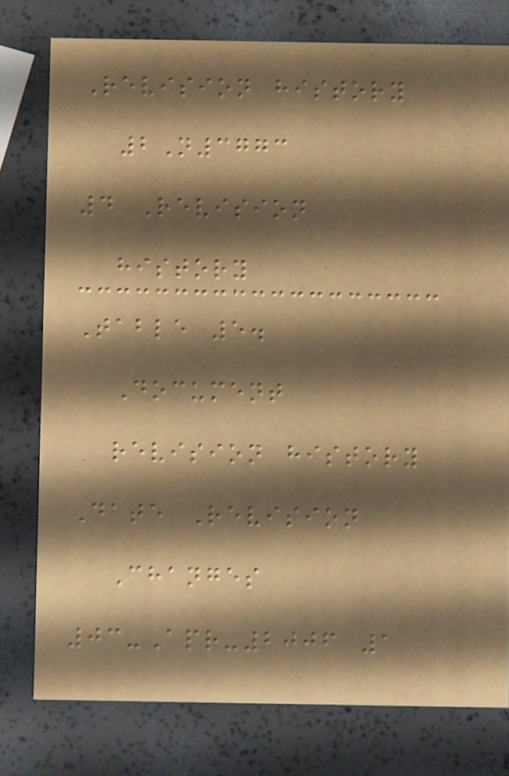Revision history
2N3773
4 Revision
history
Table 5.
Document
revision history
Date Revision
Changes
03-Apr-2006 1
